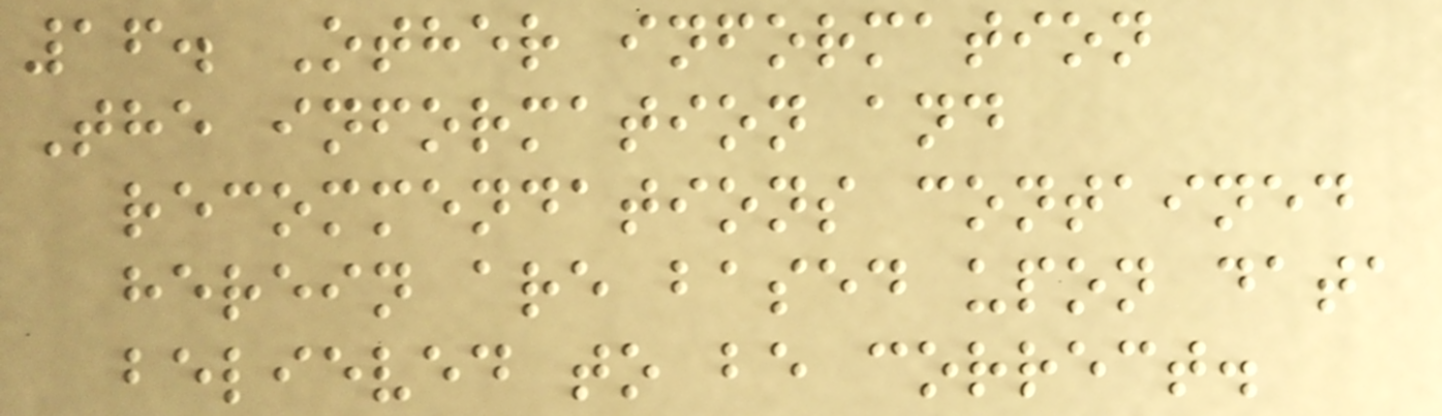16. Other information
The information and
recommendations contained
herein are based upon data
believed to be correct.
